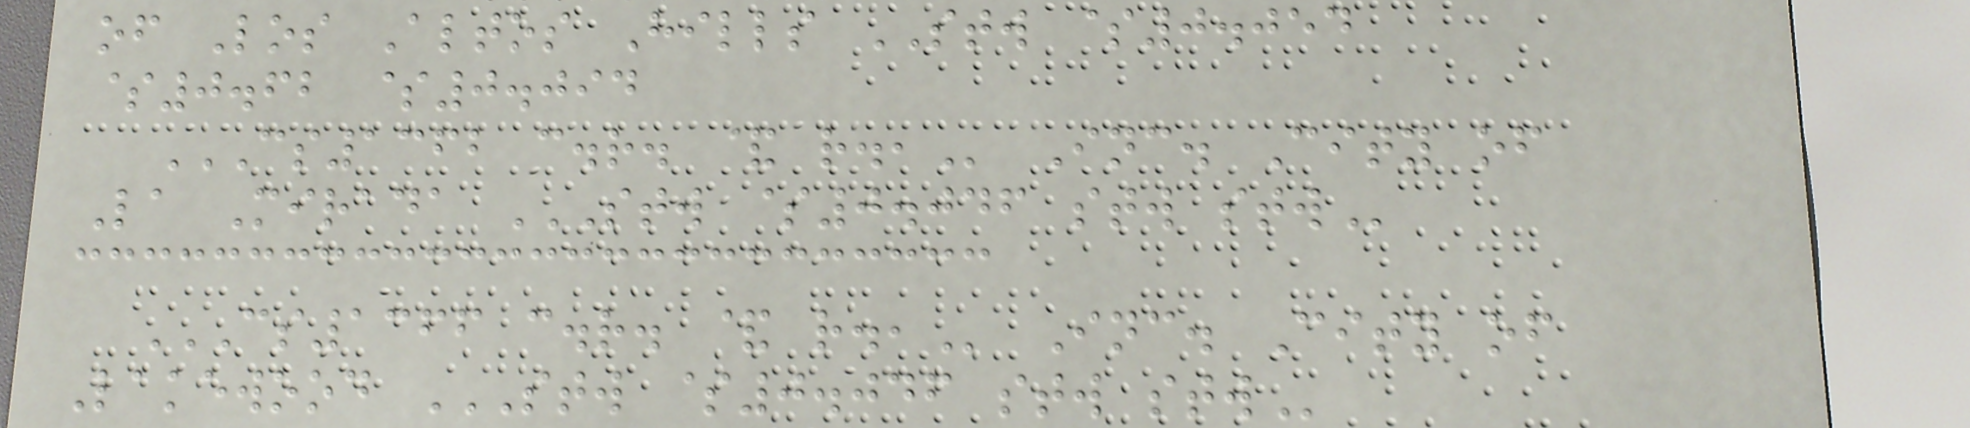of Los Altos Hills STW $0.054
$0.62 $0.094
CS1362 C.R. & R., Inc. City of
La Mirada STW $0.046 STW STW
CS1366 C.R. & R., Inc. City of
Lakewood STW $0.046 STW STW
